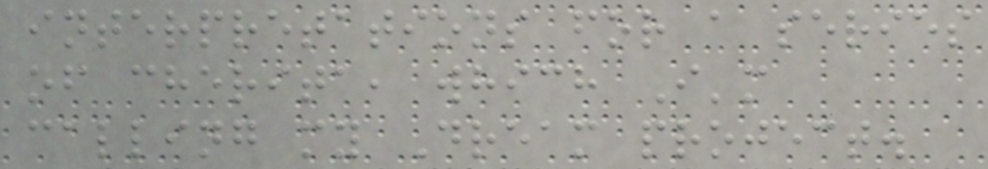interpretations for a series
of cherita, which I'm
calling my Dream project.
